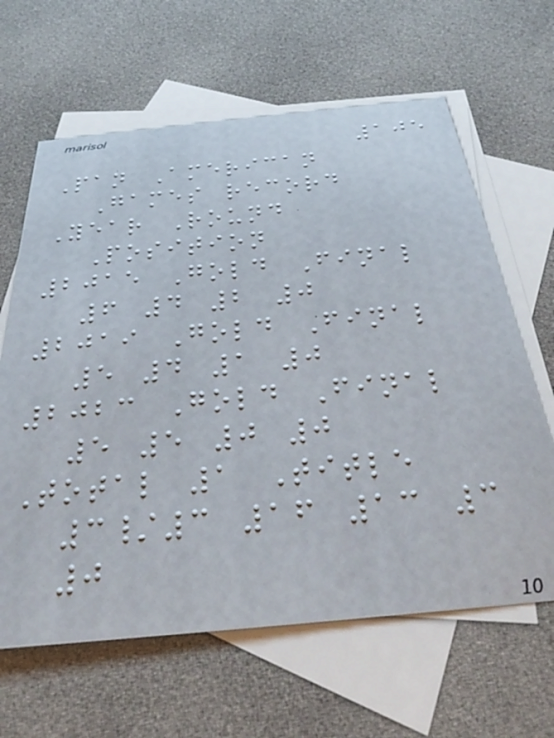105
Pan American
Games record
Year Round
Position
2015 Gold Final
6 4 2 0
2019 Gold Final
5 4 1 0
2023 Gold Final
5 5 0 0
Total 1 Title
3/3 16 13 3
0
